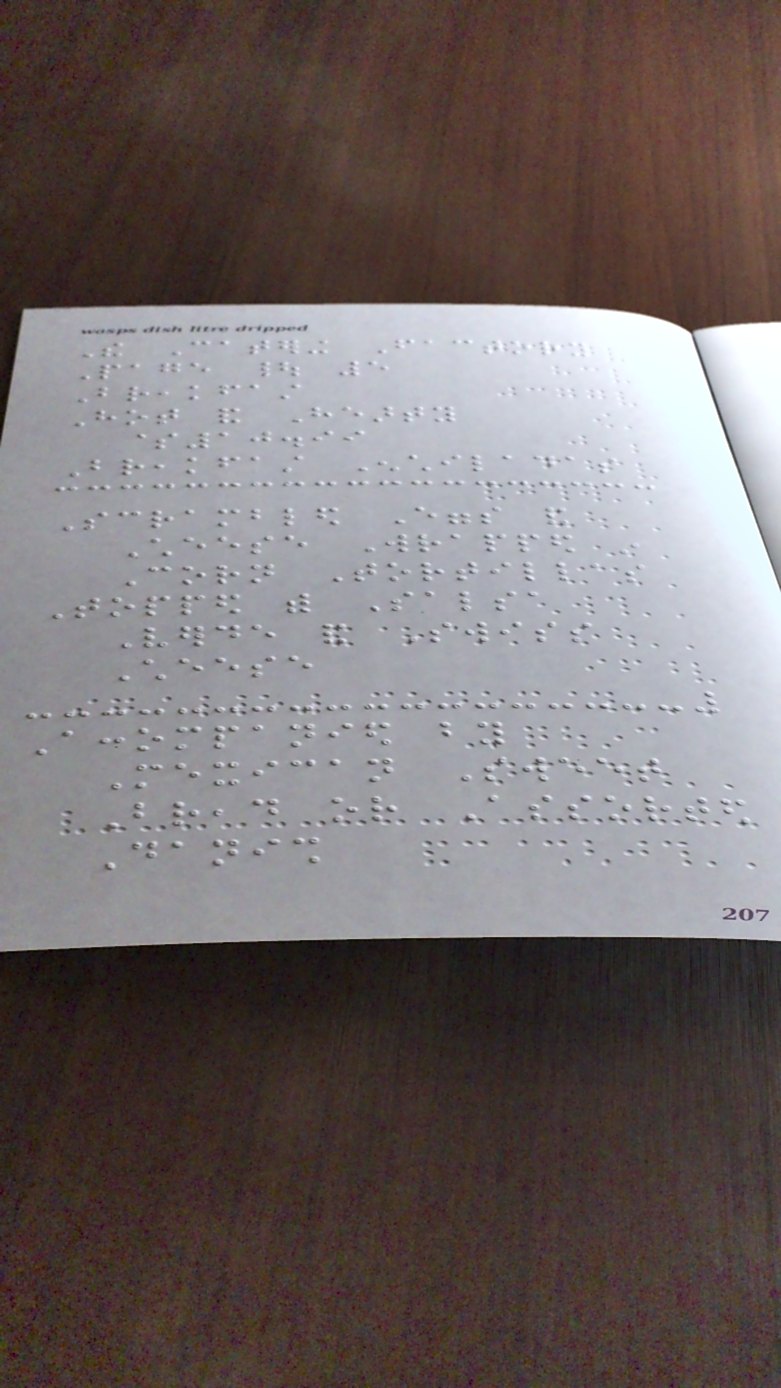The Catering Factory
Page | 5
Breakfast
Hot and Hearty
$10.99
Breakfast Enchiladas
Scrambled Eggs and
Cheese Wrapped in
Corn Tortillas
Topped with Salsa
Verde and Swiss
Cheese
Accompanied by
Mexican Sweet
Bread or Assorted
Danish
